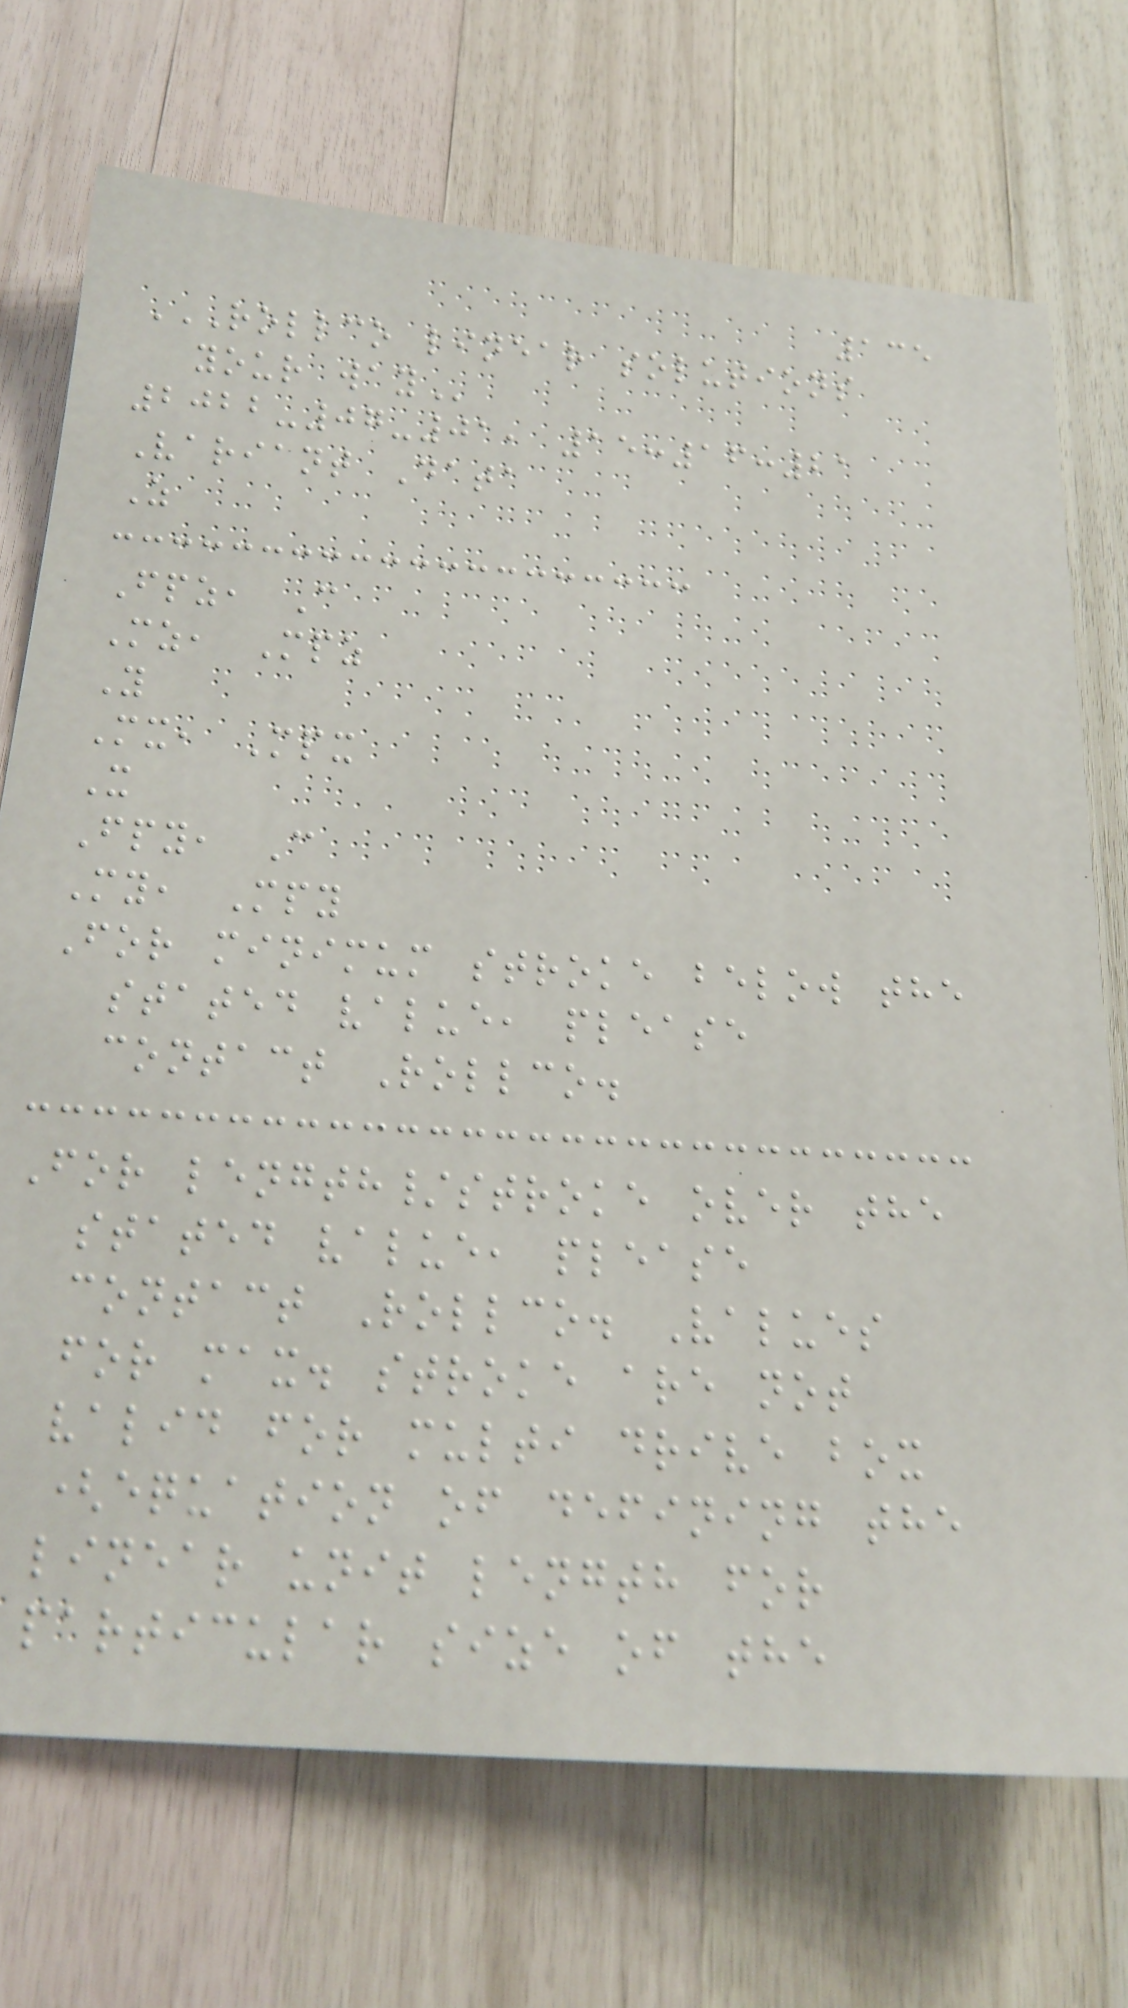135
ROLLCO LINEAR SOLUTIONS
YOUR WAY
2022-07-01, 15:16:21
Variant Data
Z
Fpz, C
Mz, Mpz
Y
Mx, Mpx
X
Fpy, C
My, Mpy
For minimum stroke below the
stated value, please
contact Rollco.
For length/stroke over the
stated value, please
contact Rollco. Values
for max. stroke are not
valid for multi drive box
(equation of defining the
linear unit length for
particular size of the
